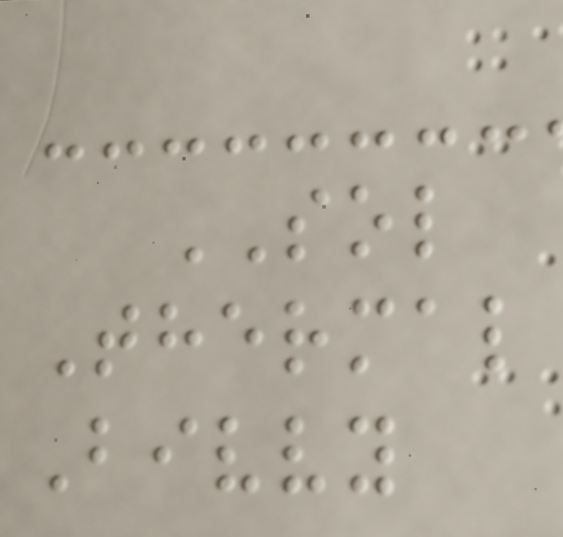SOL
Thermal
Bivvy
